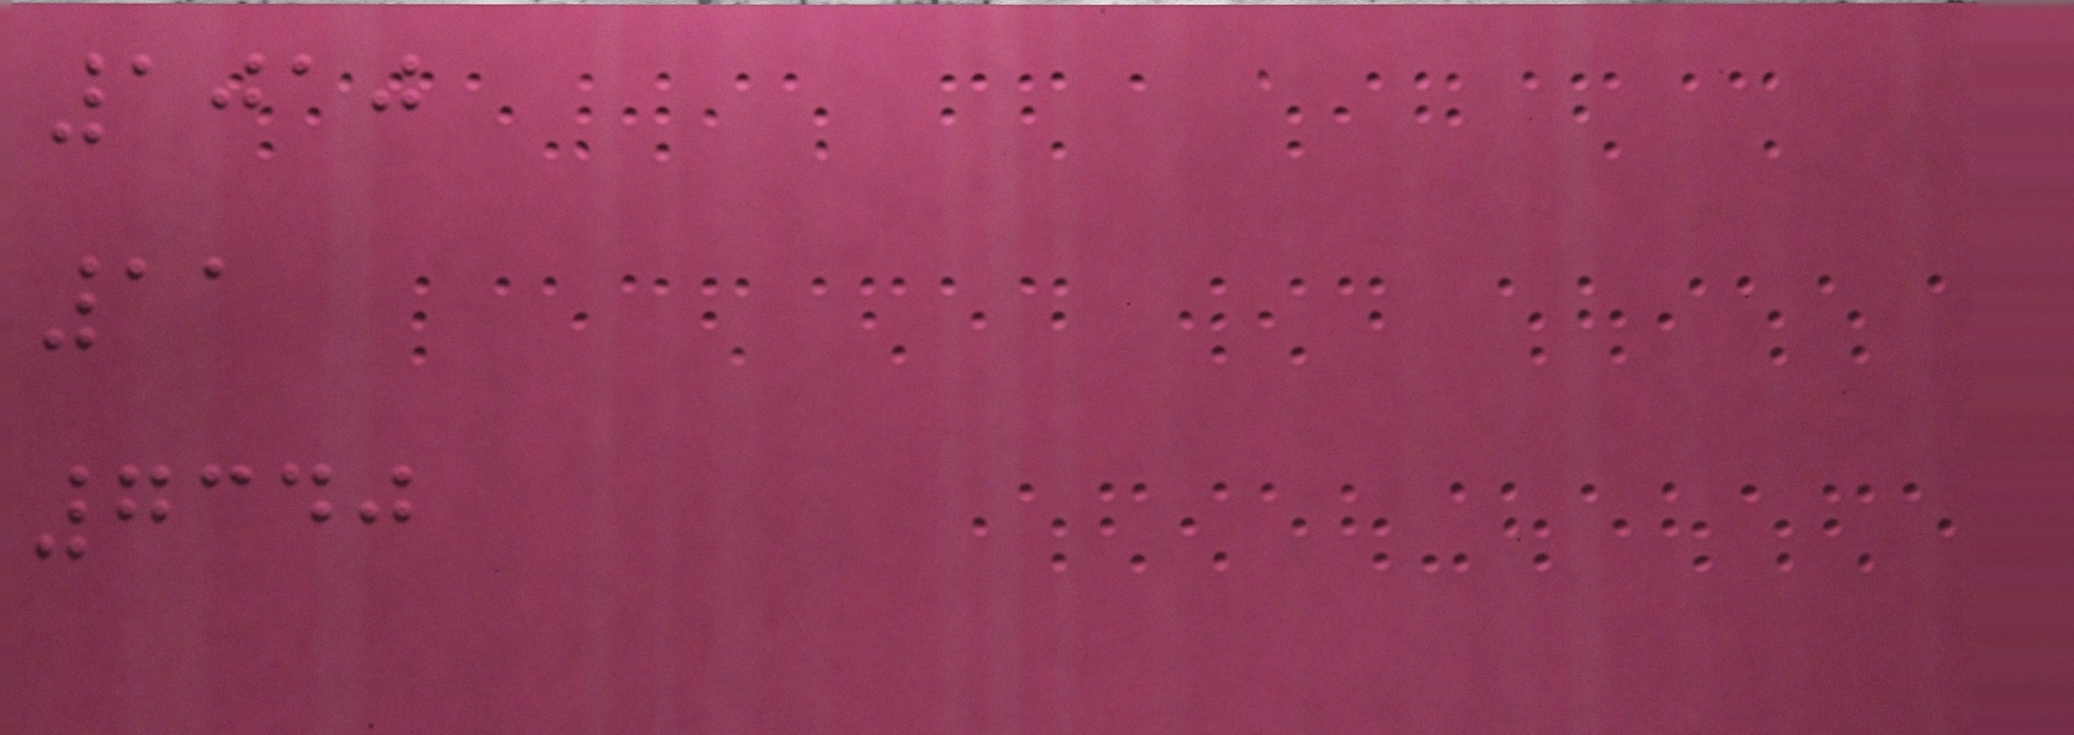1010
11
7340
